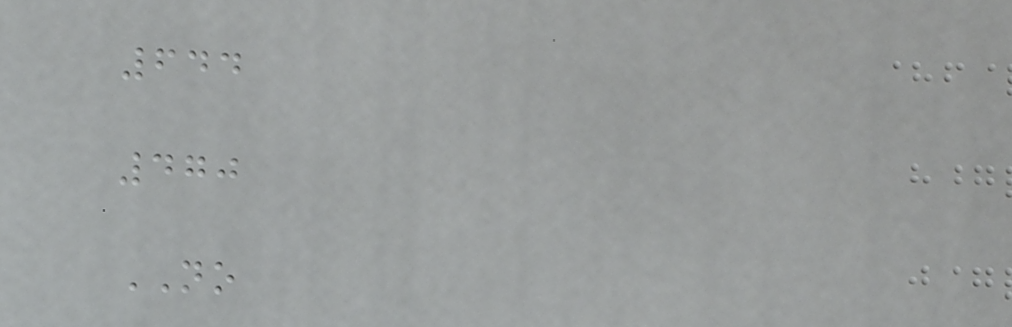644
470
NO
